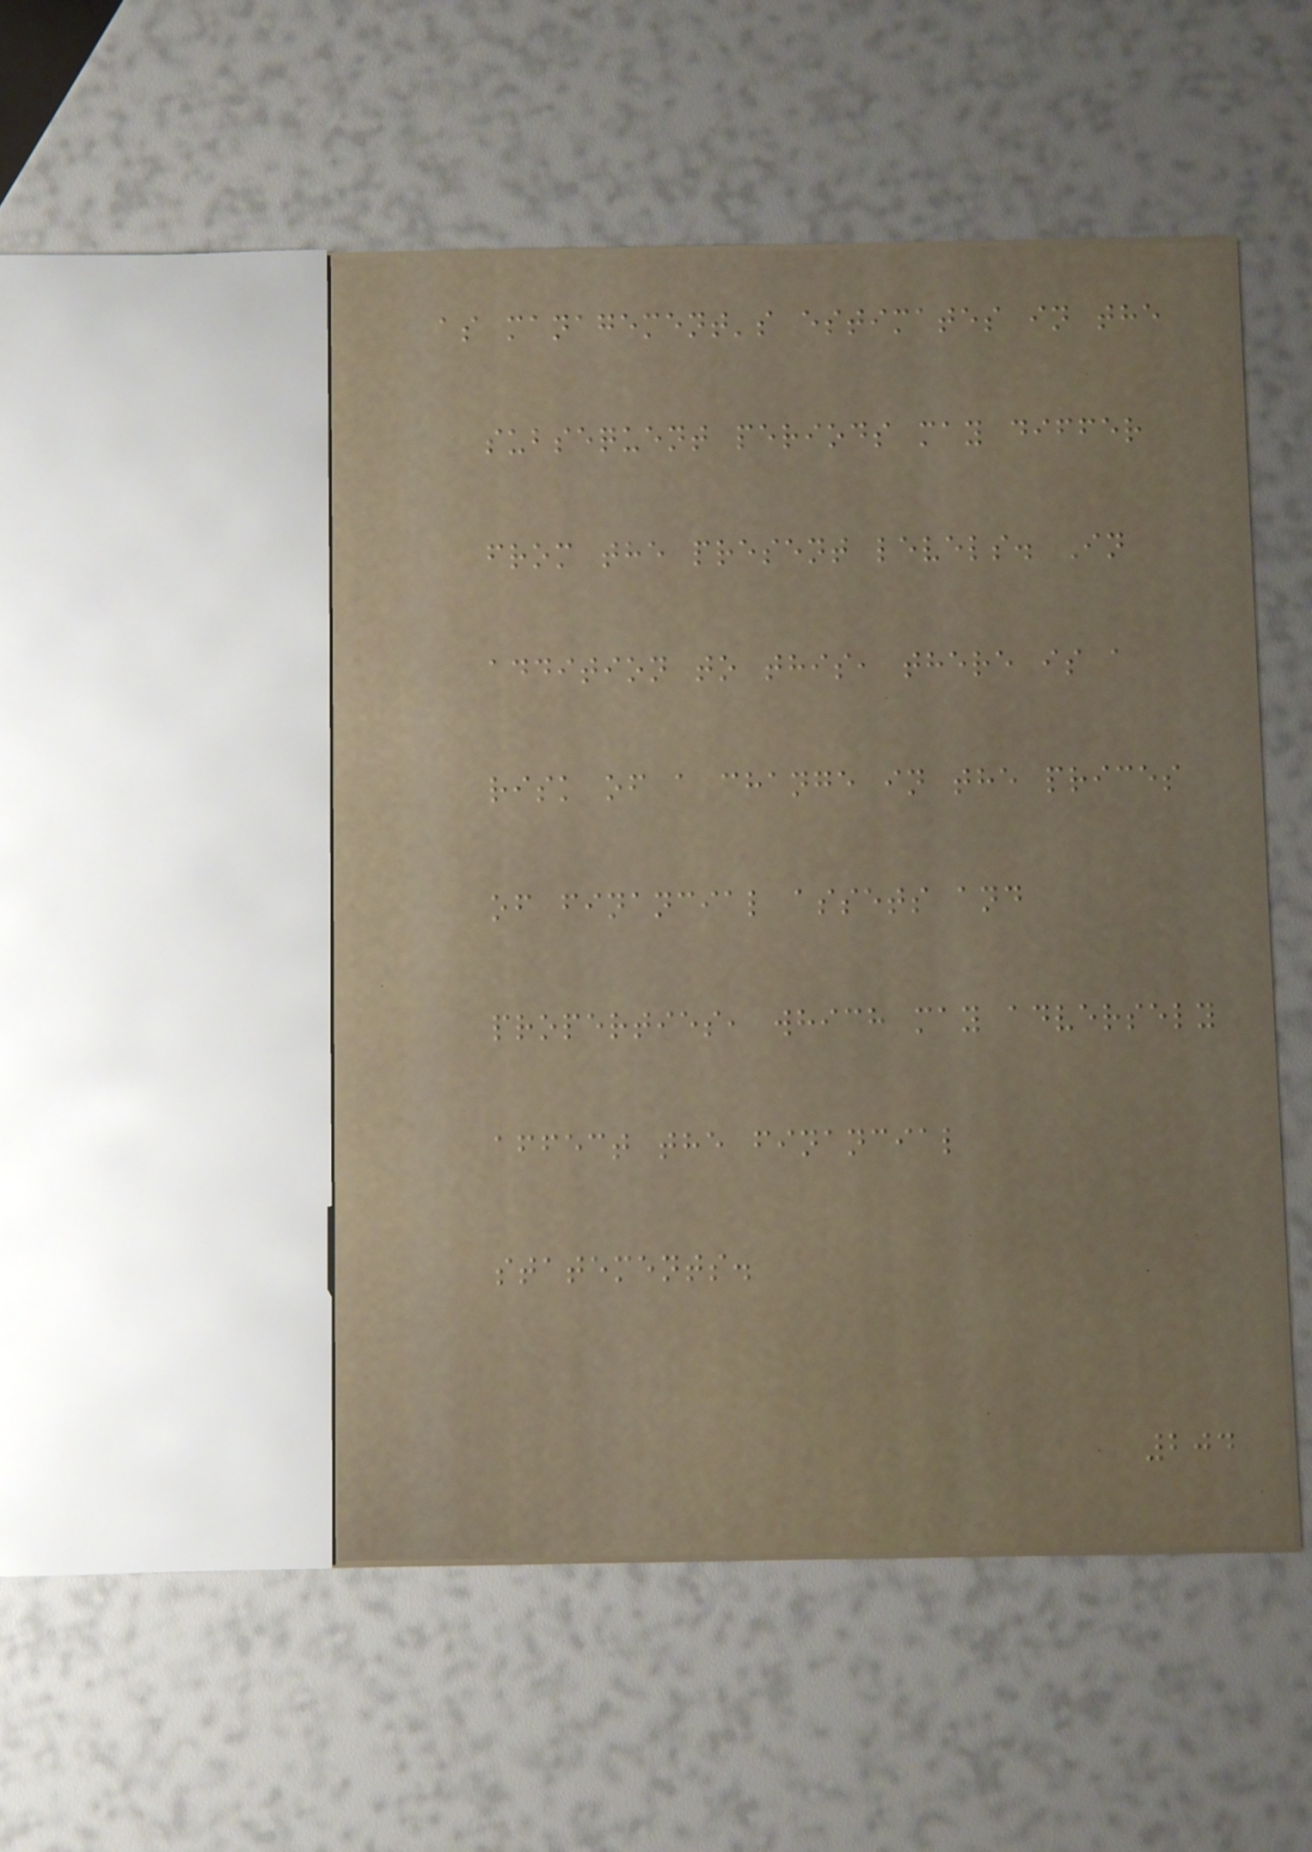as management's estimates in the
subsequent periods may differ
from the present levels. In
addition to this, there is a
risk of a change in the prices
of financial assets and
properties, which may adversely
affect the financial
statements.
204
